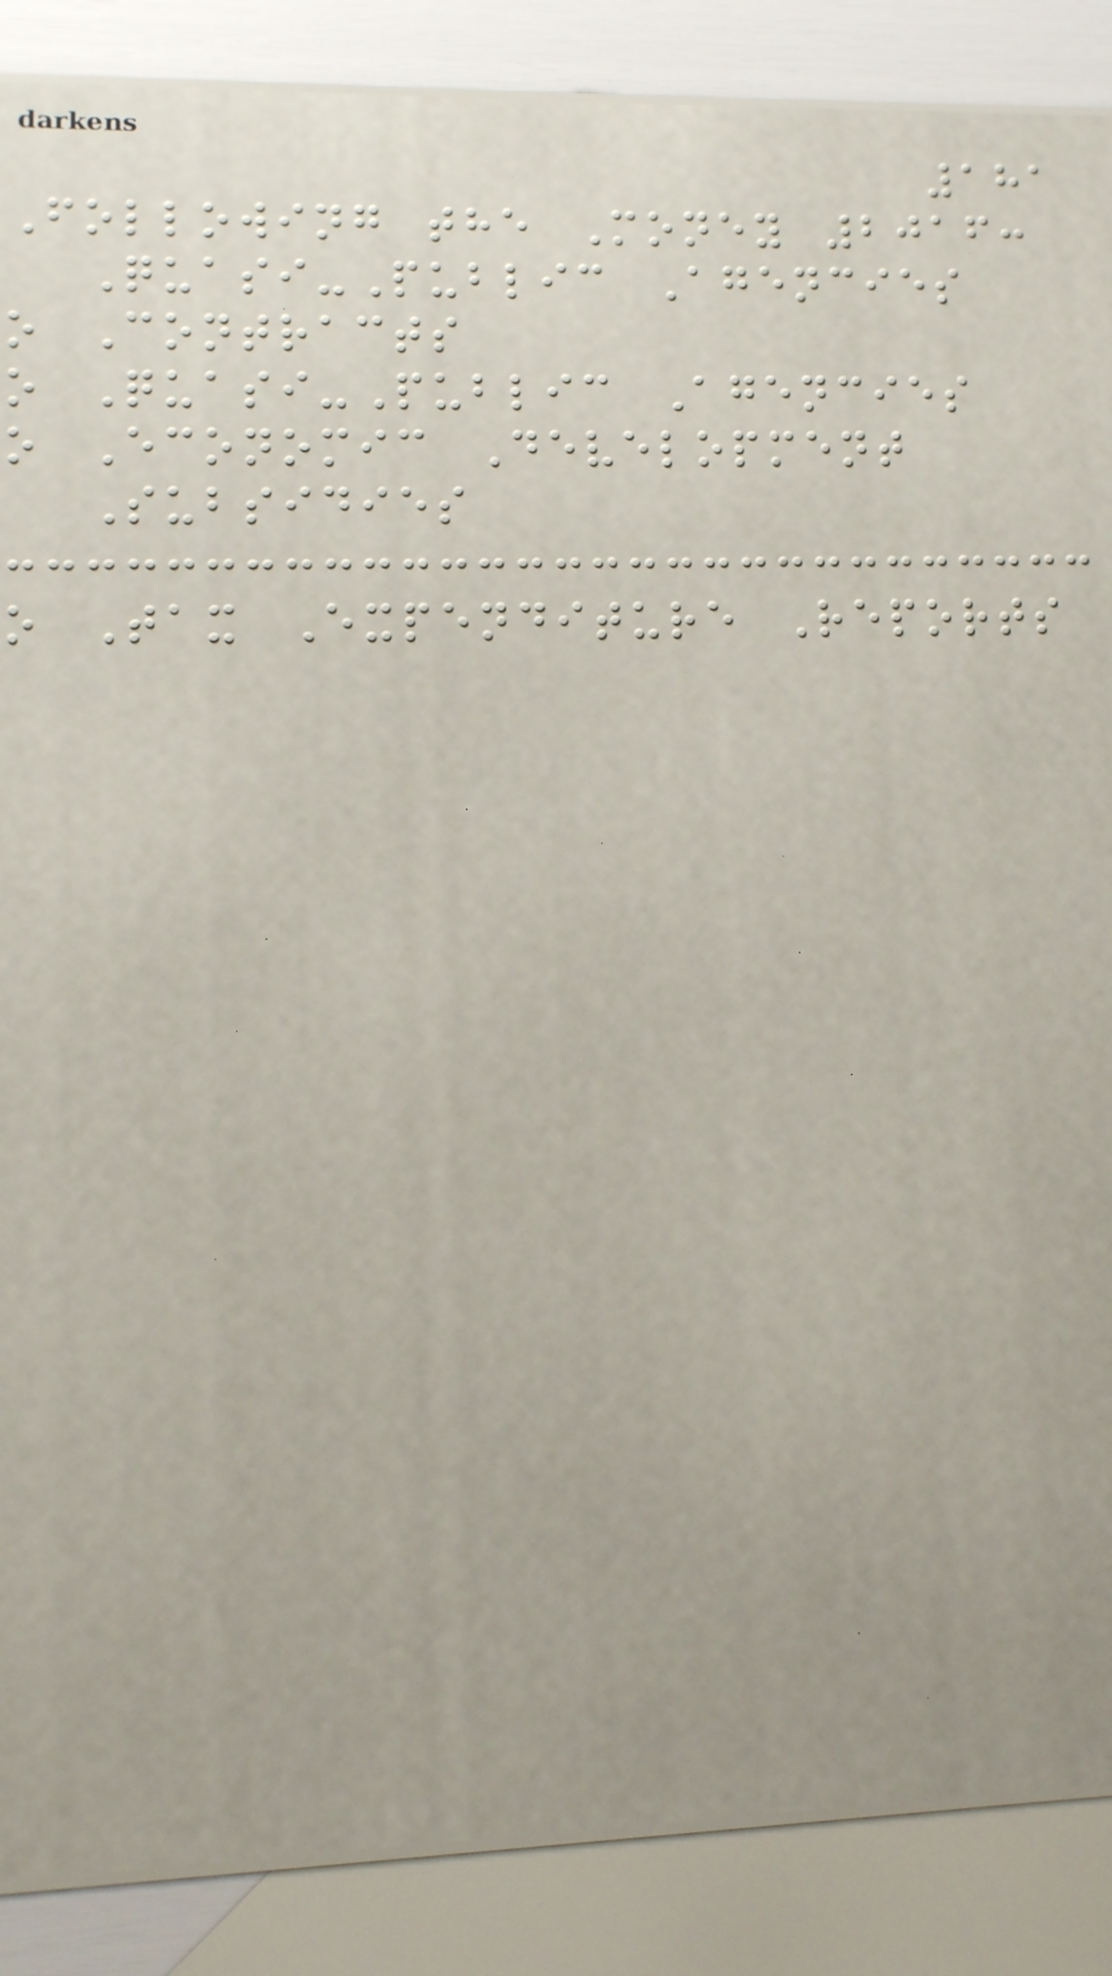181
Following the Money 2016:
Quasi-Public Agencies
o Contracts
o Quasi-Public Agencies
o Economic Development
Subsidies
o Tax Expenditure Reports
